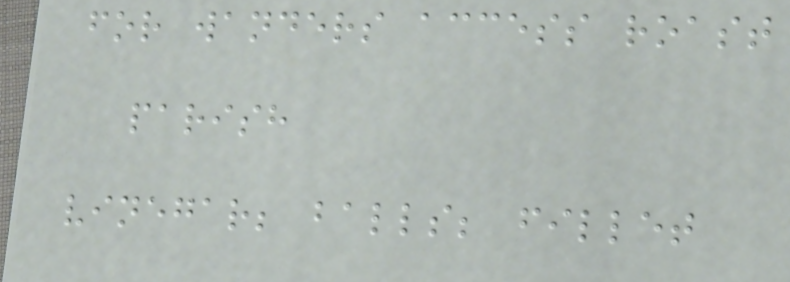for wanders access roast
parish
vinegar; balls; fillet
